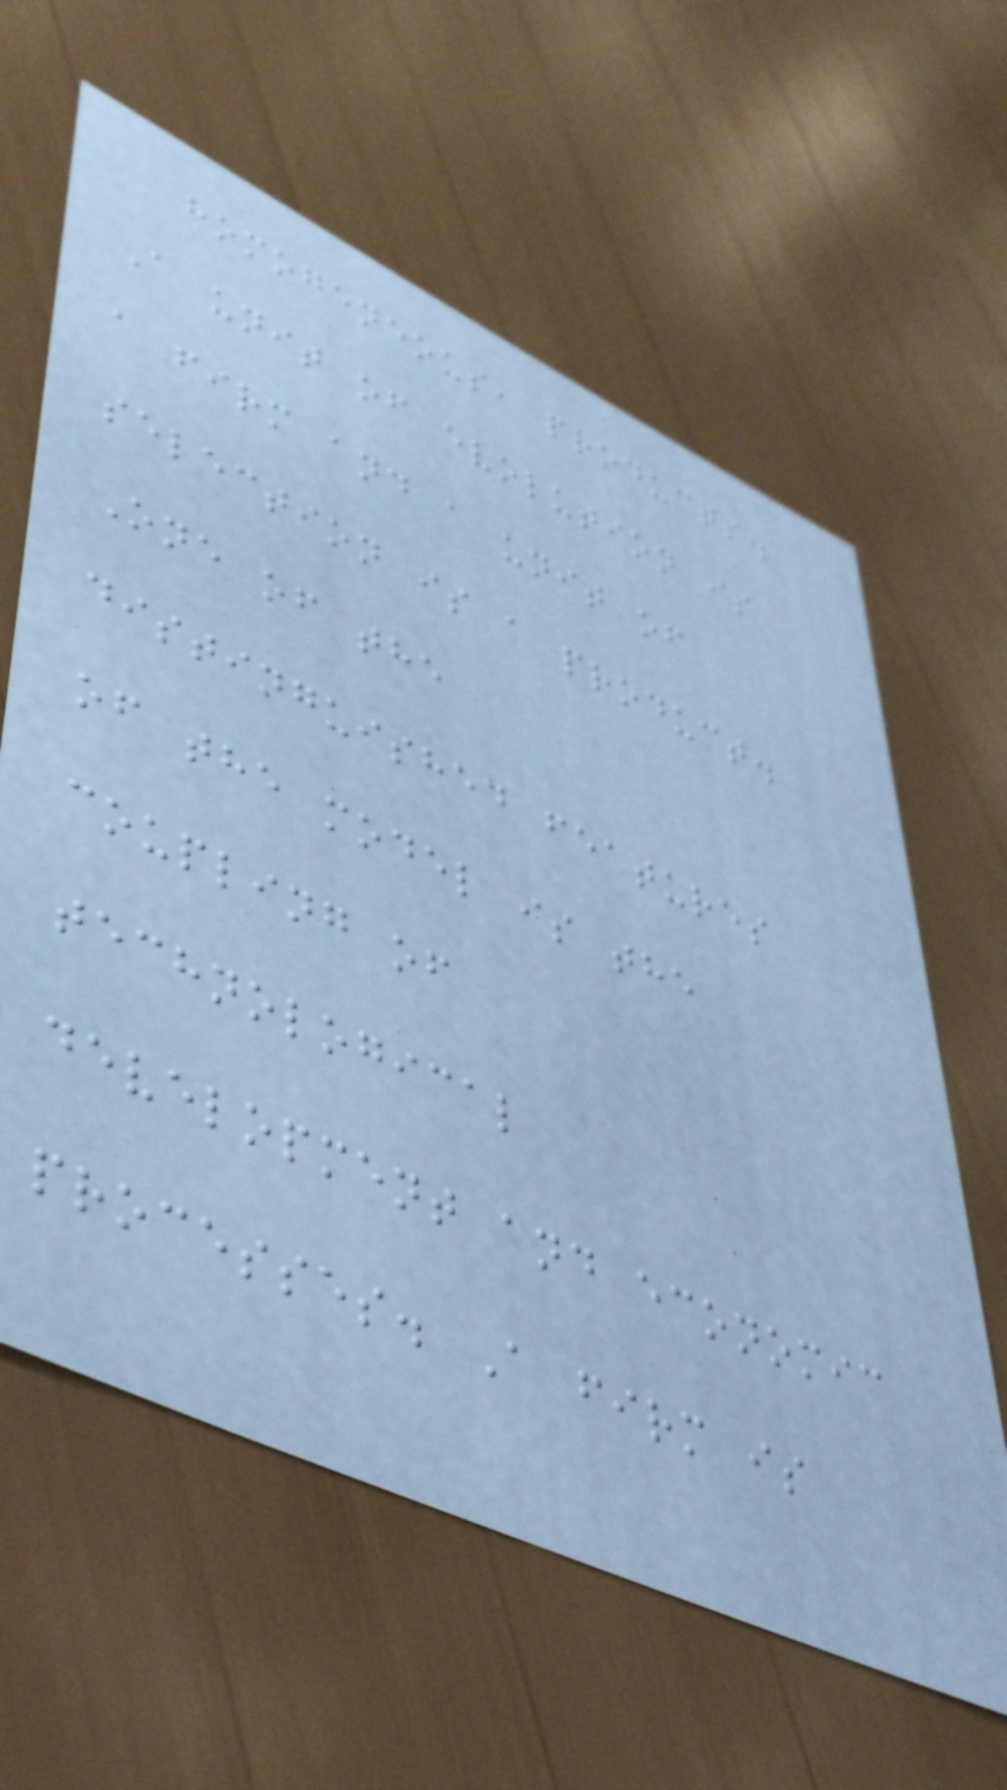homogeneous, products.
A unit of evolution is
a firm and a unit of
selection is a product.
One of the
distinguished features
of the model is the
coupling of
technological
development and economic
processes. A firm is
